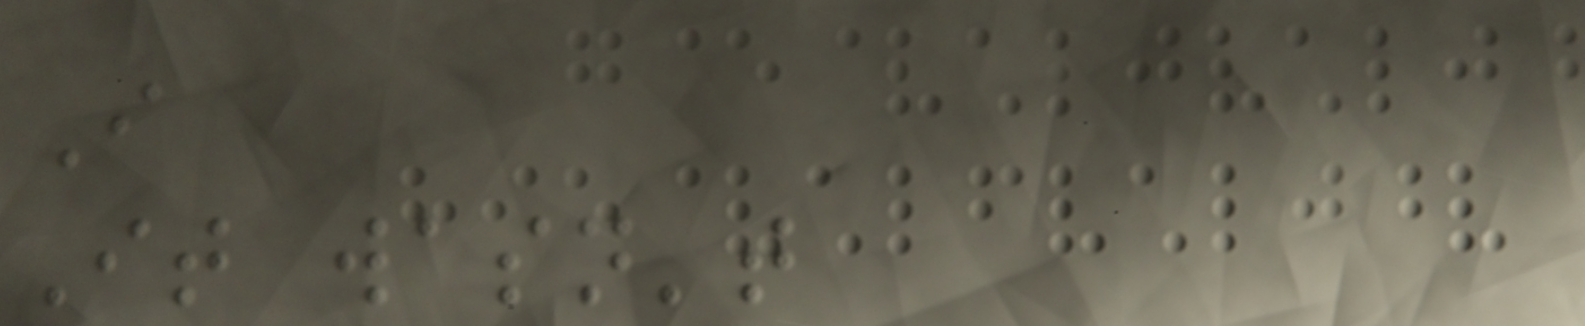I
It wasn't
